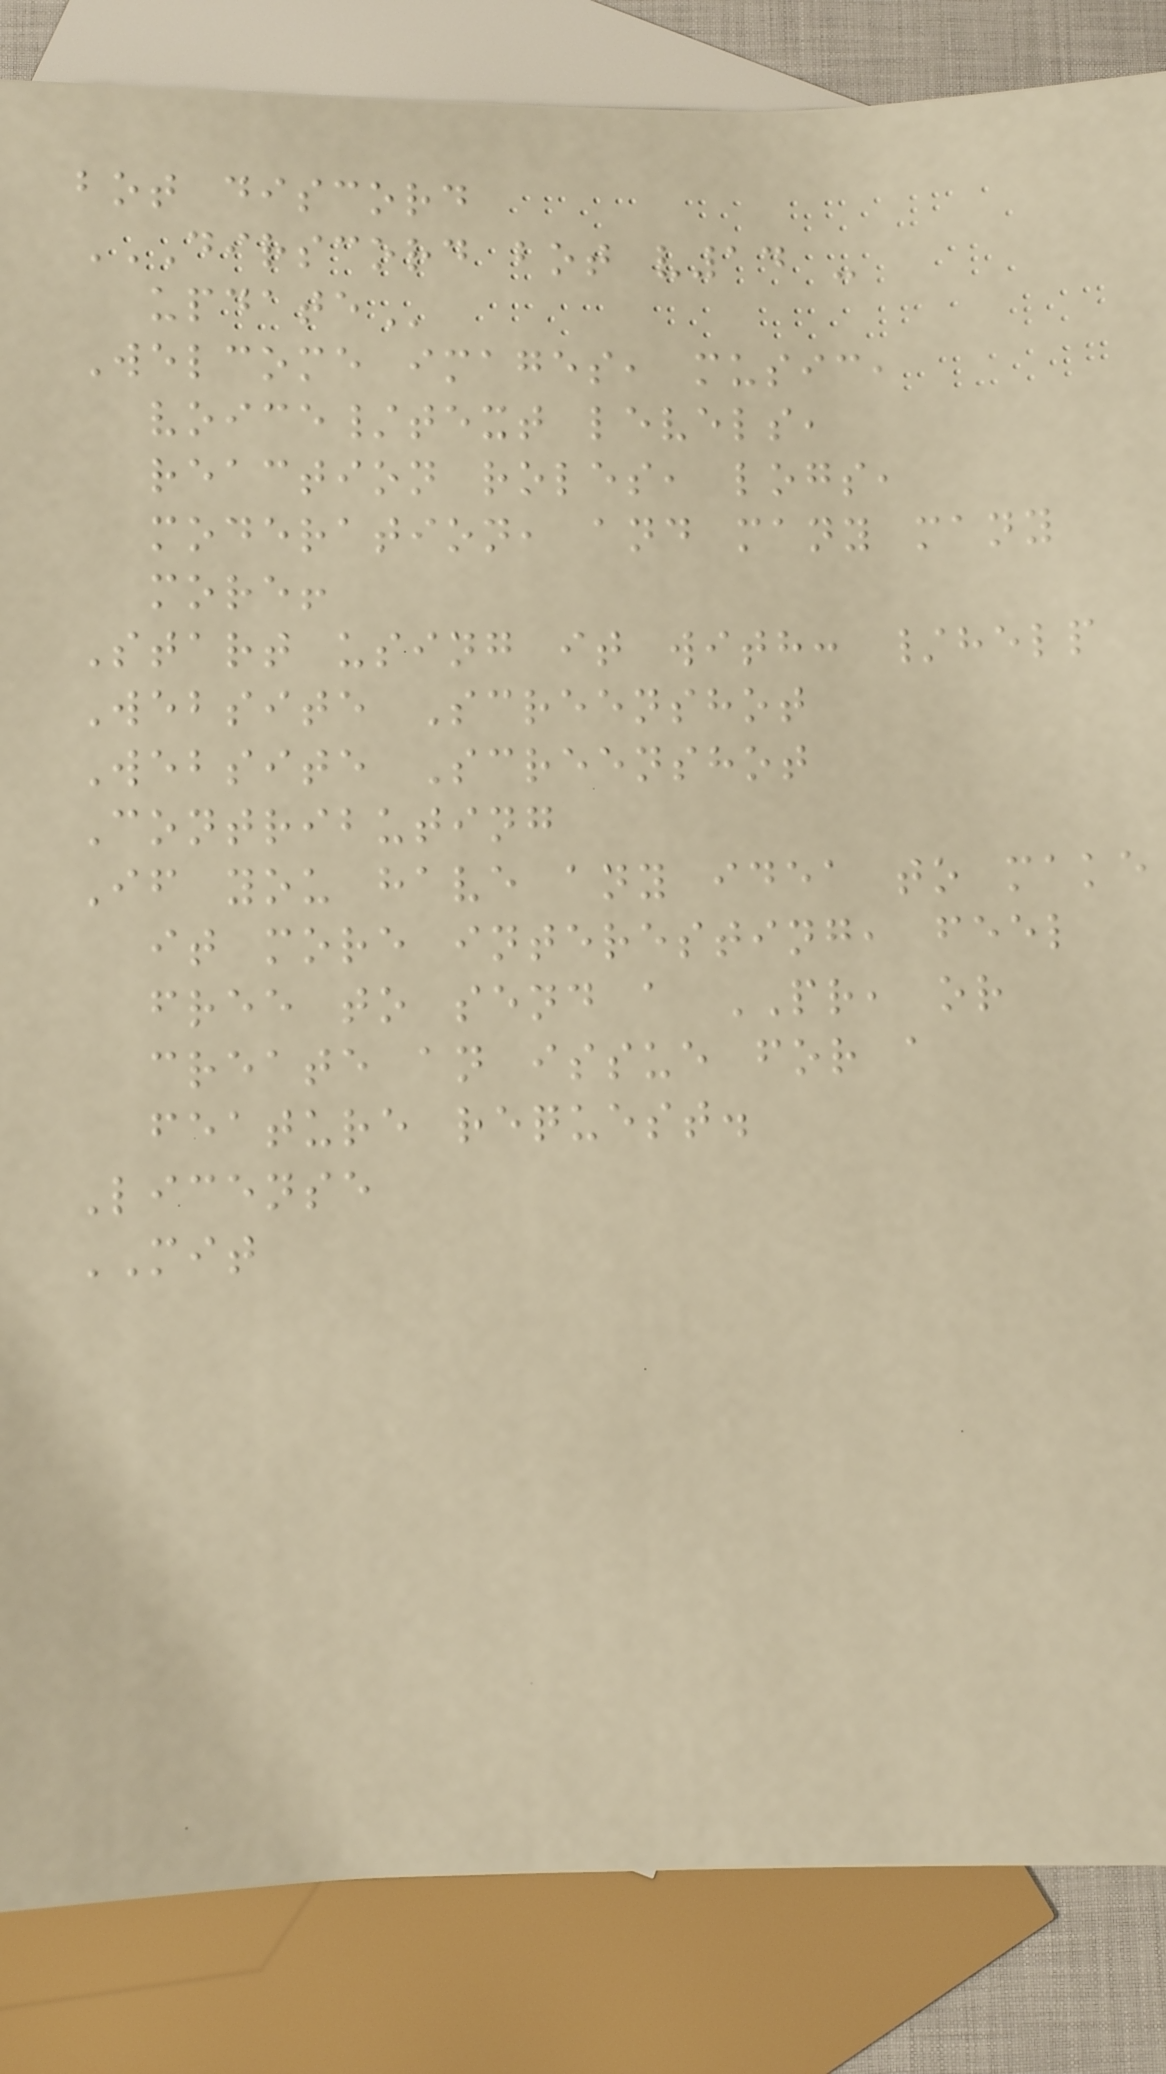bot discord
DIRSCORD BOT V14 -
UPDATE
Welcome images, music,
voice/text levels,
reaction roles, logs,
moderation, and many many
more!
Start using it with: /help
Website Screenshot
Website Screenshot
Contributing
If you have any idea to make
it more interesting, feel
free to send a PR, or
create an issue for a
feature request.
License
MIT
